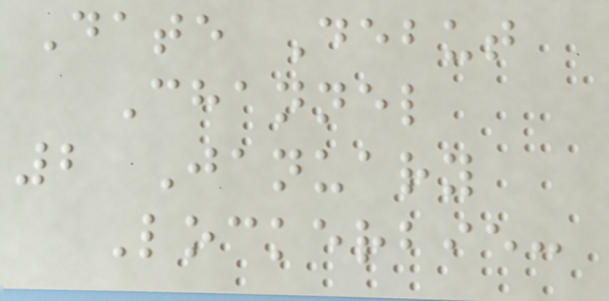Date Debut
Channel
2 January
Lockerbie:
